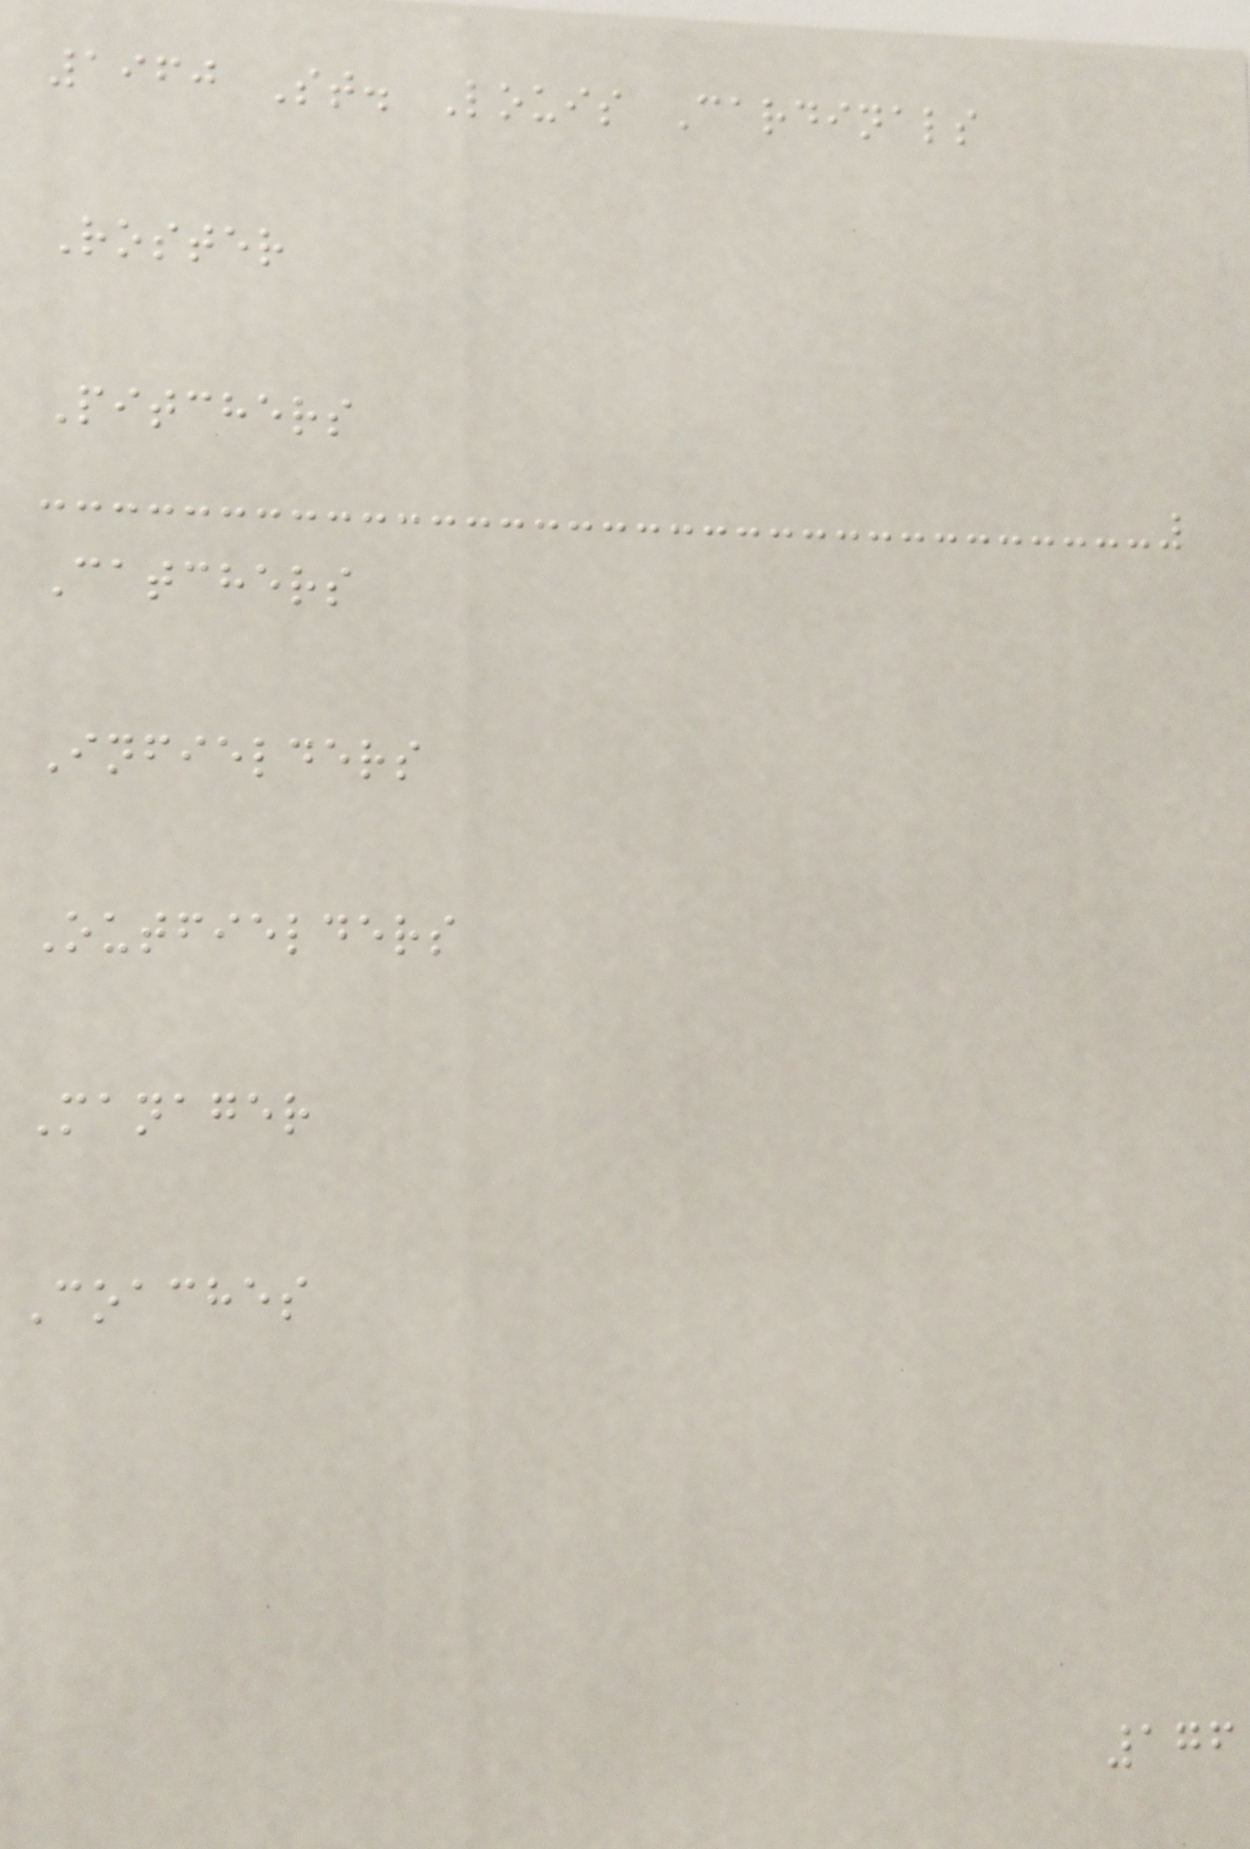1960 St. Louis Cardinals
Roster
Pitchers
Catchers
Infielders
Outfielders
Manager
Coaches
176
